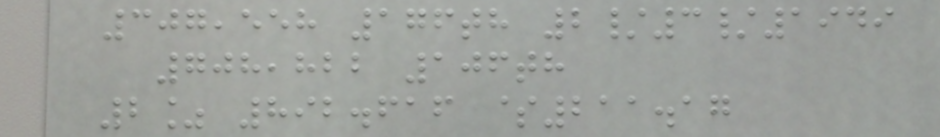307,558 176th 2/3/1949
708,822 106th
2% 892.616 $211.17
